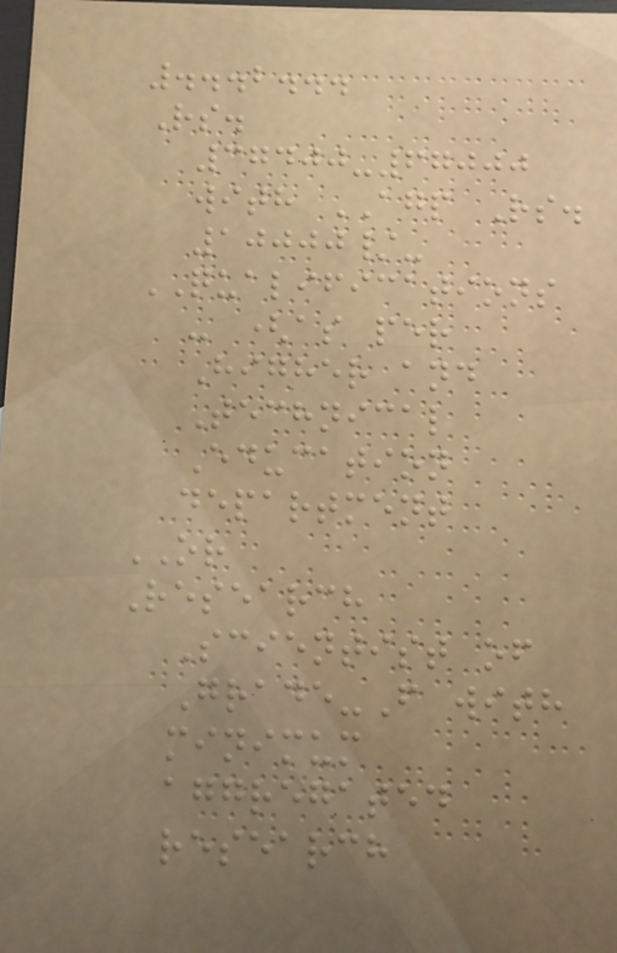...2...
Rs.
37400-67000
with AGP Rs.
10000/-
QUALIFICATIONS
- (as per
Higher and
Technical
Education
department
OR
Research
Scientist of
Grade-F with
minimum
aggregated
research
